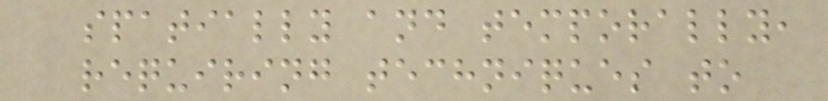spatially and temporally,
requiring techniques to
